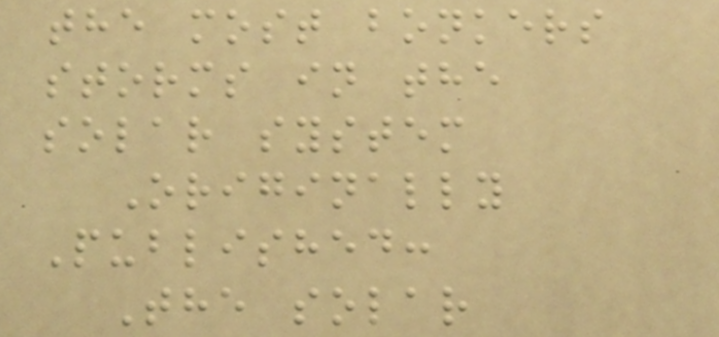the most bonkers
storms in the
solar system
Originally
Published:
The solar
